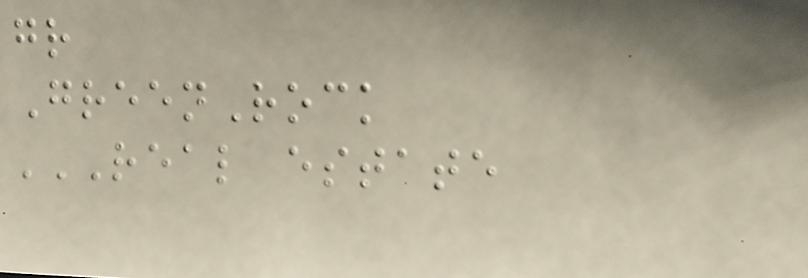gr
GreenRock
REAL ESTATE
